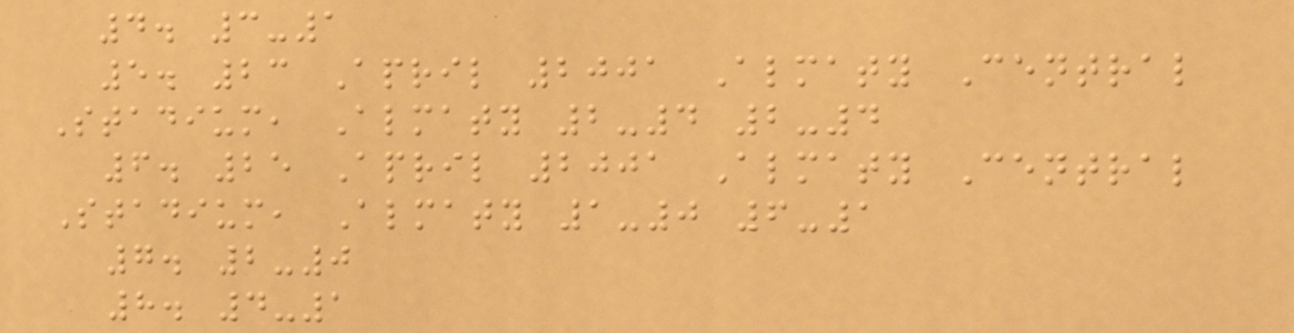4. 3-1
5. 23 April 2001 Almaty Central
Stadium, Almaty 2-4 2-4
6. 25 April 2001 Almaty Central
Stadium, Almaty 1-0 6-1
7. 2-0
8. 4-1
